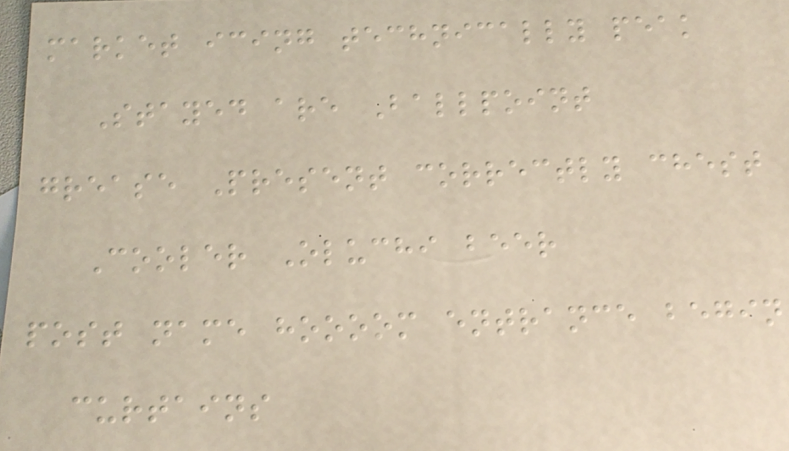market icing technically peak
Stayed are Ballpoint
grease Present correctly chest
Cooler Oluchi beer
post name hoooom entrance begin
curtains
